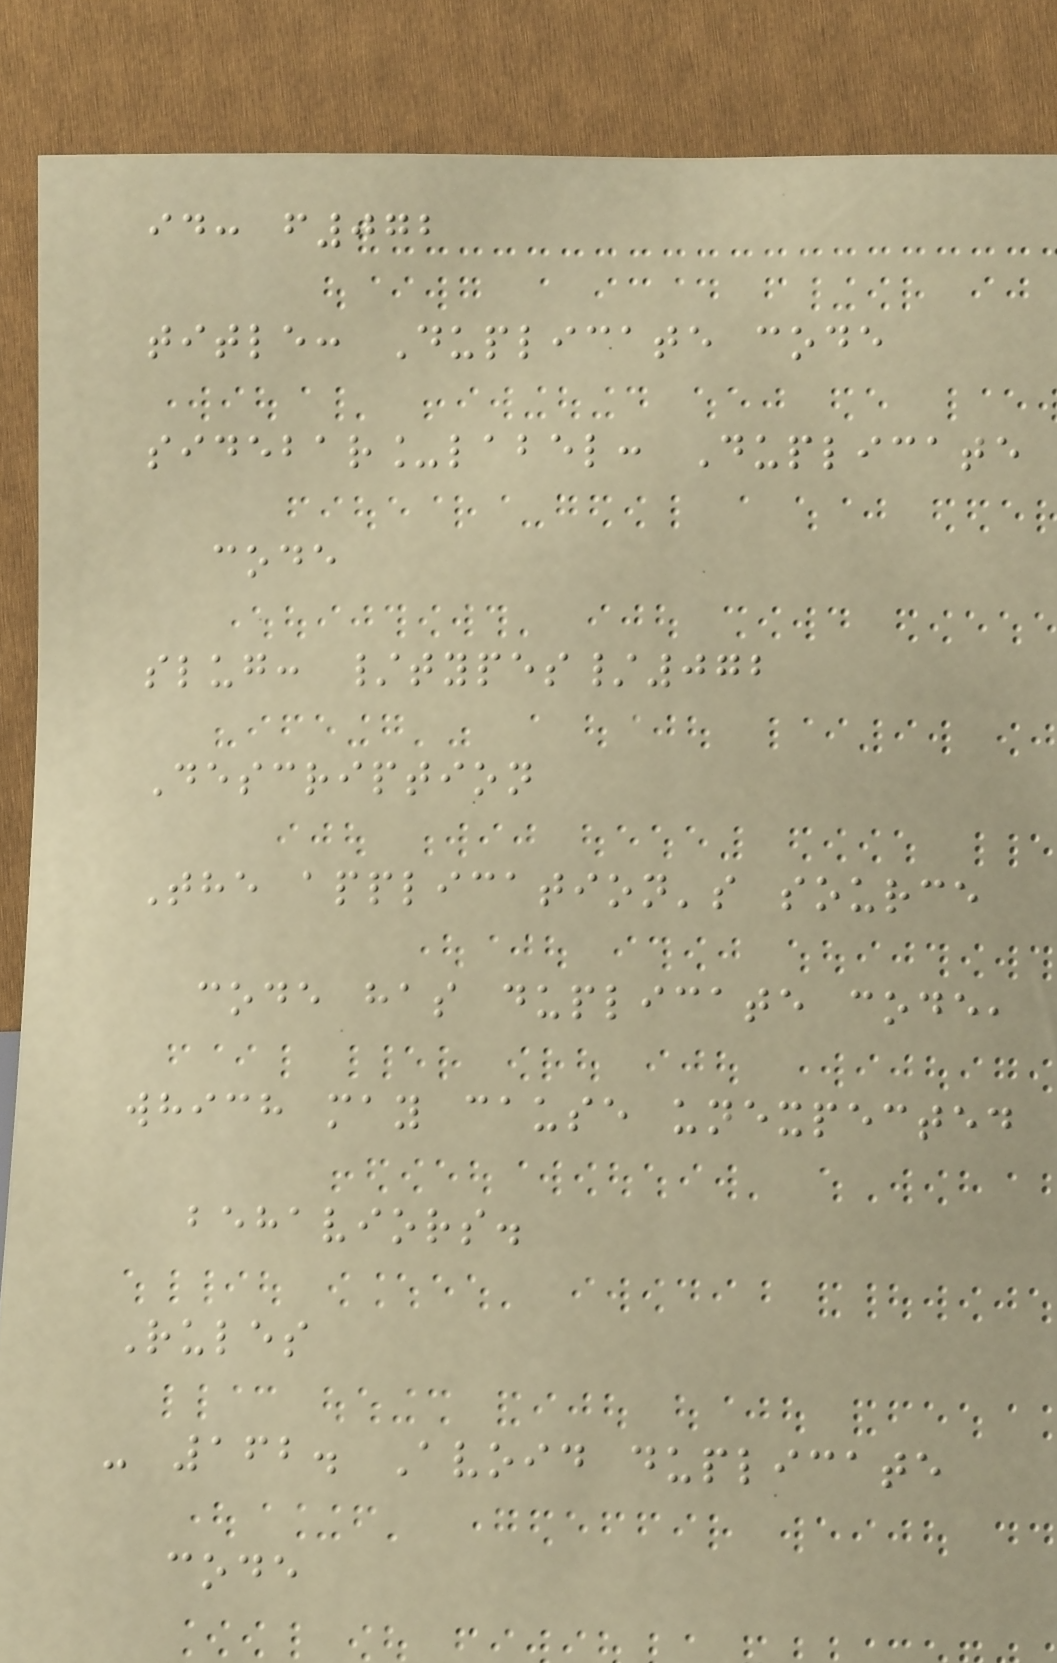id: f072
title: Duplicate code
sidebar_label: Duplicate
code
slug: /types/072
Description
The application's source
code has duplicate code,
which may cause unexpected
behaviors.
Rules
- 162. Avoid duplicate
code
